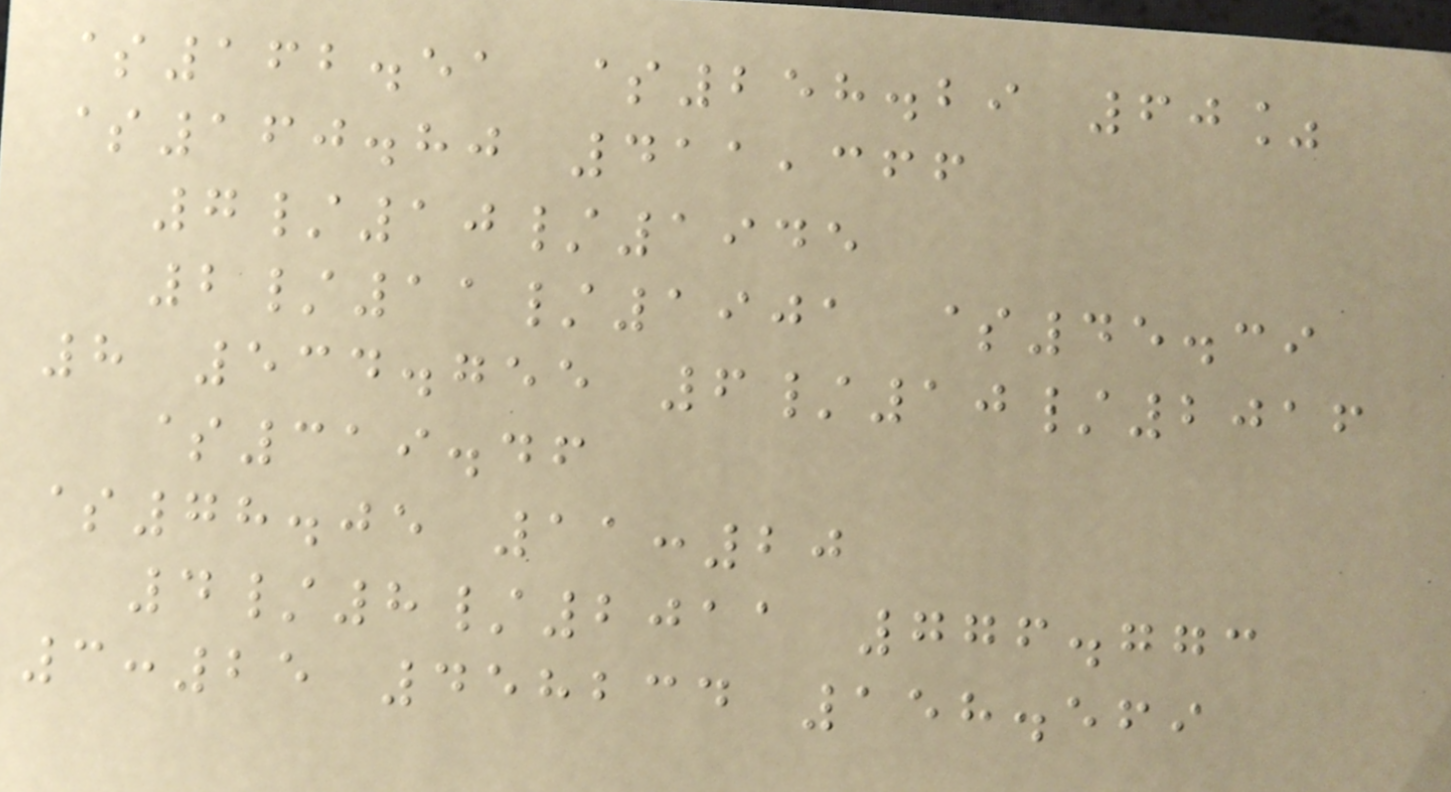$162.51 $258.29 60%
$160.80 411,366
7/10/1945
2/11/1901 $45.39
8 534.755 6/10/2016
$319.46
$78.05 11:20
4/8/2011 776.773
3:25 458234 158.569
